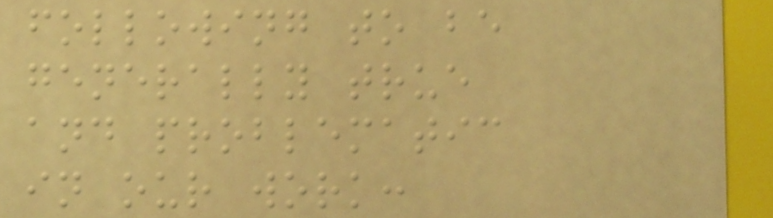following to be
generally true
and problematic
in our work:
